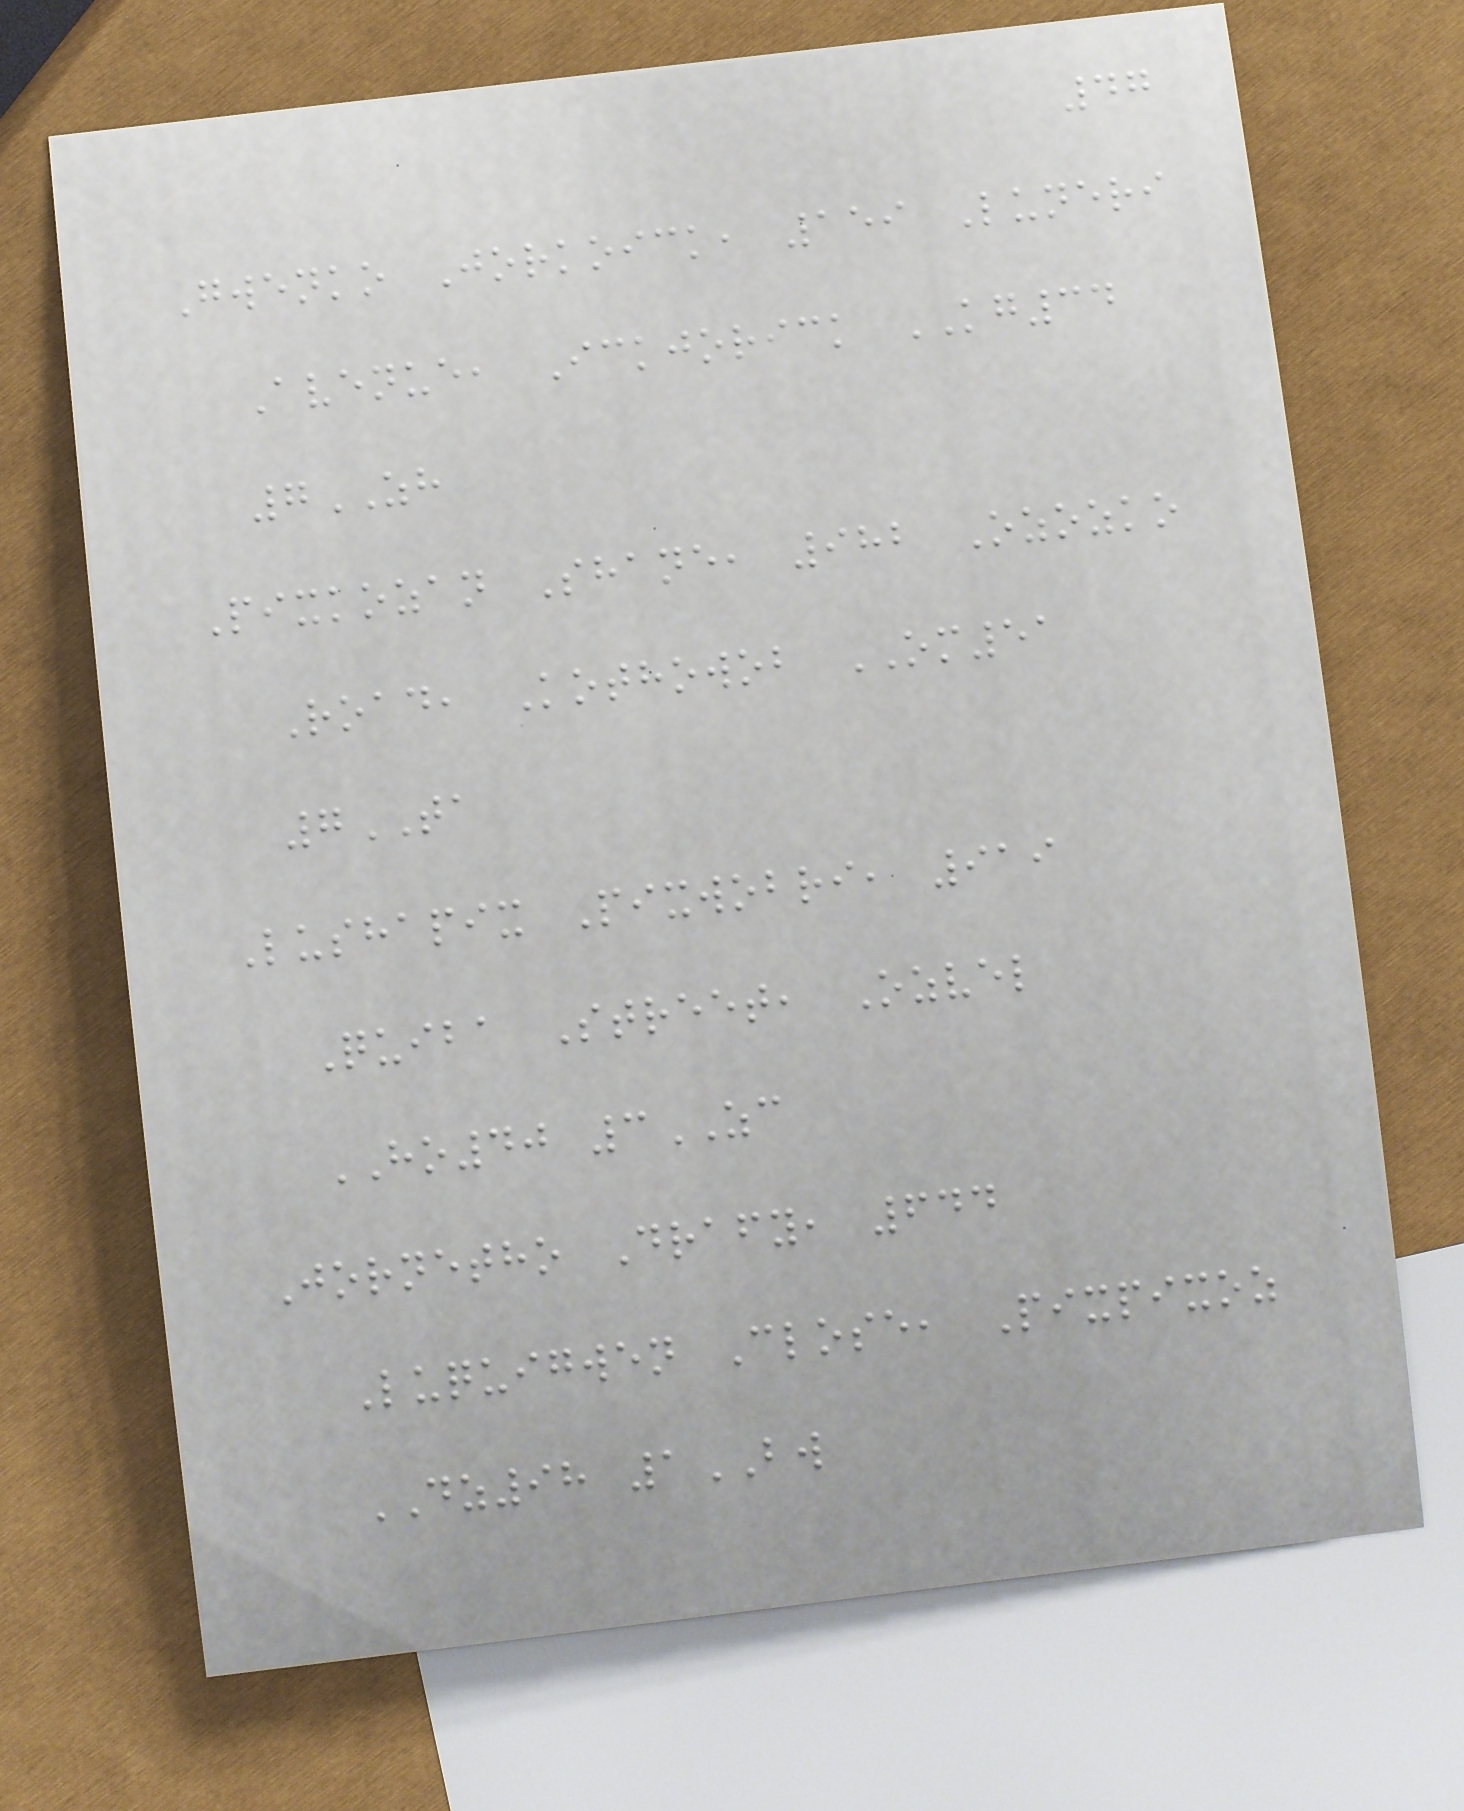47
Gwenko Jorkoick, 159 Luneri
Avenue, Ickjorick KG34
7ZH
Pixkozan Shane, 982 Ozozko
Road, Kothowob OM51
7TA
Lushapix Pixwobri, 919
Quiba Street, Ozvel
HO40 3ZC
Jornetho Drafy, 644
Luquigwen Close, Pixpixoz
DZ98 1BW
